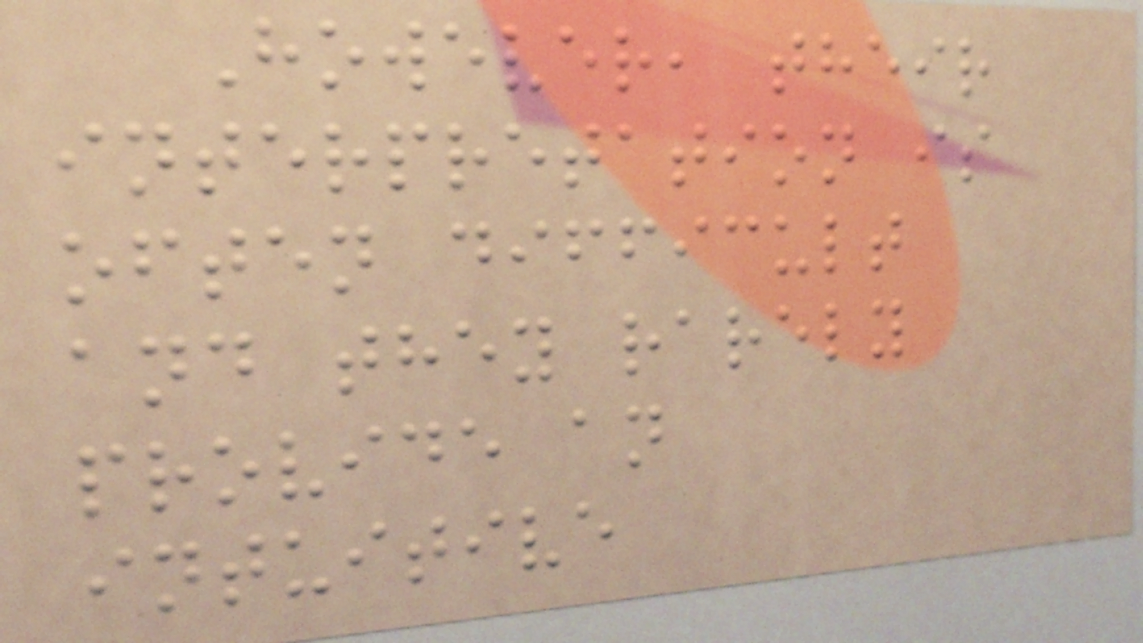However, their
interpretation is
often difficult
and they rarely
provide an
intuitive
